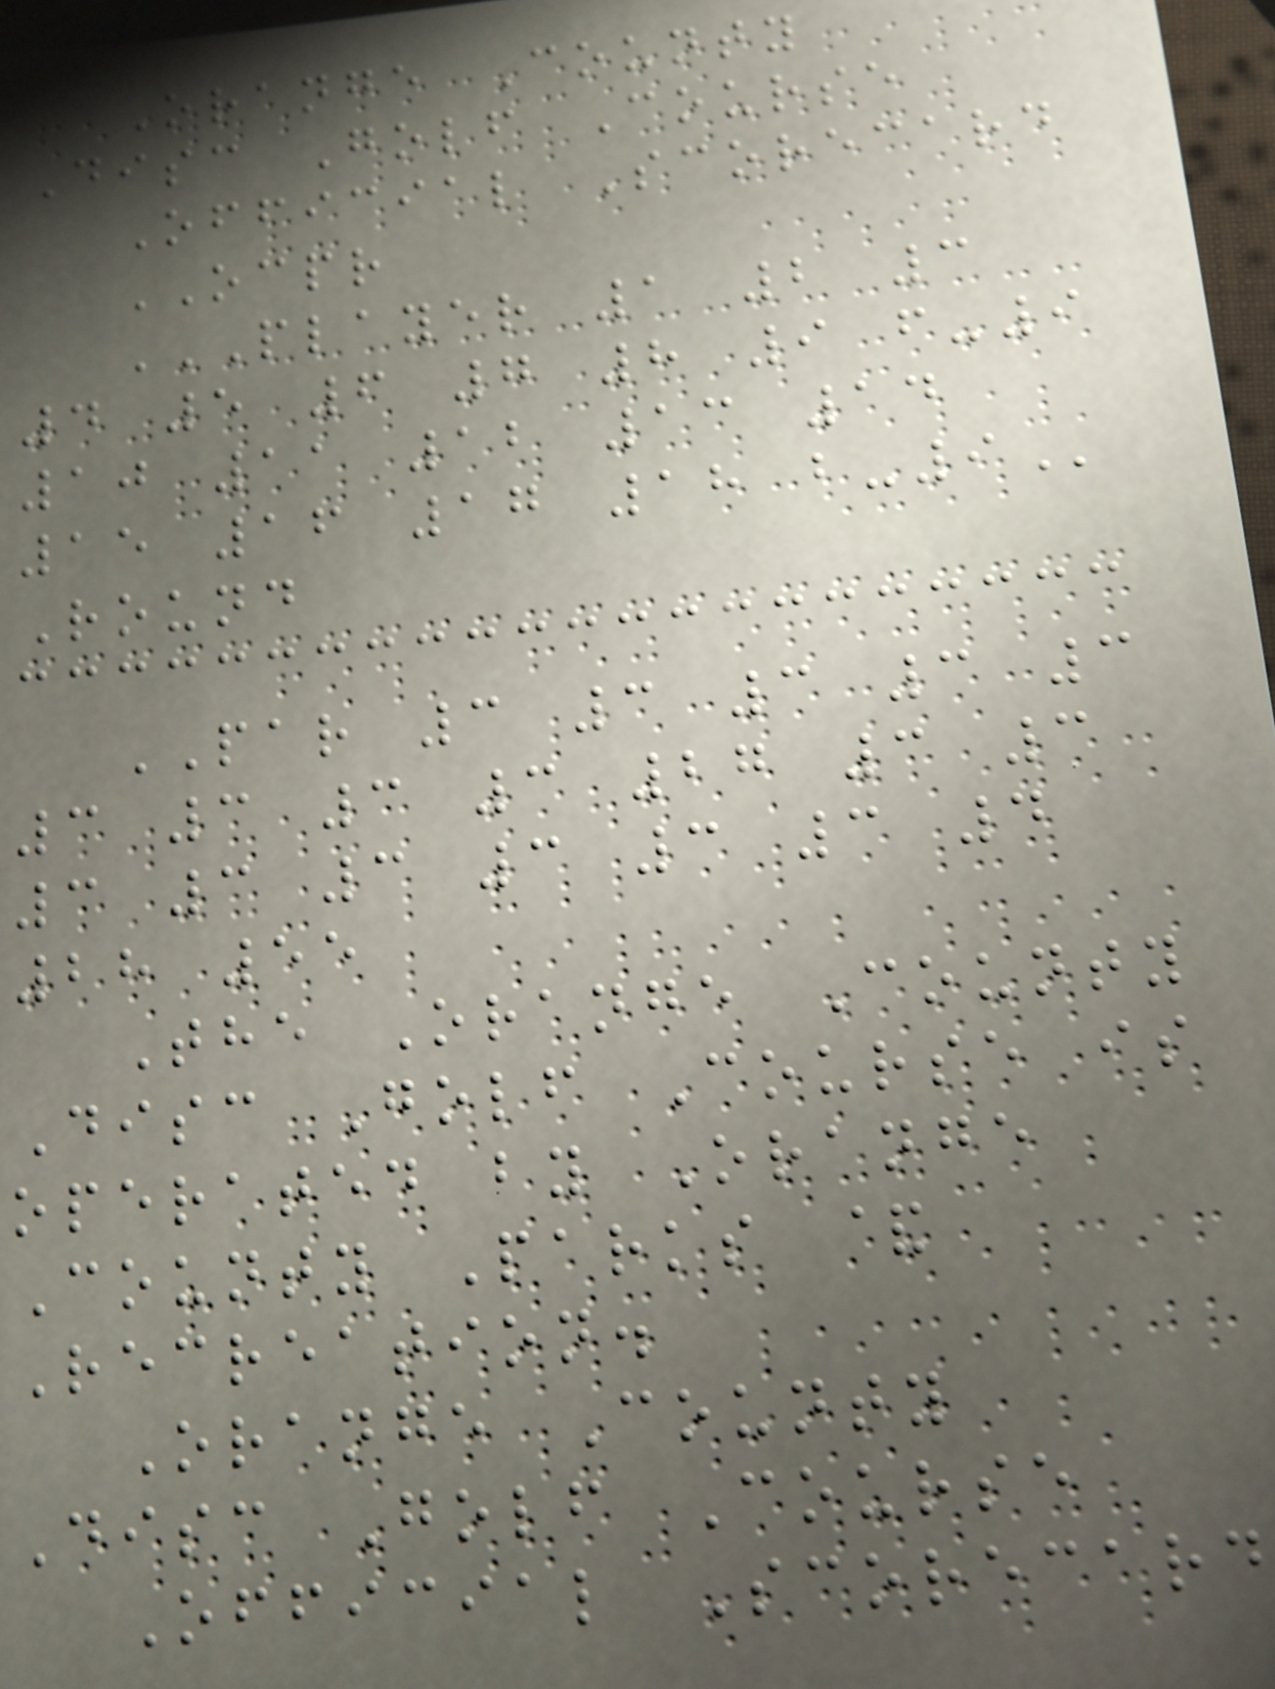Orange County
Disc Golf Course
Official Scorecard
OCPR
PLAYER 1 2 3
4 5 6 7 8 9 F-9
10 11 12 13 14
15 16 17 18 B-9
Round
PAR 3 3 3 3 3
3 3 3 3 27 3 3
3 3 3 3 3 3 4
28 55
The Orange County
Disc Golf Course is
operated by Orange
County Parks &
Recreation.
Orange County
Disc Golf Course
Official Scorecard
